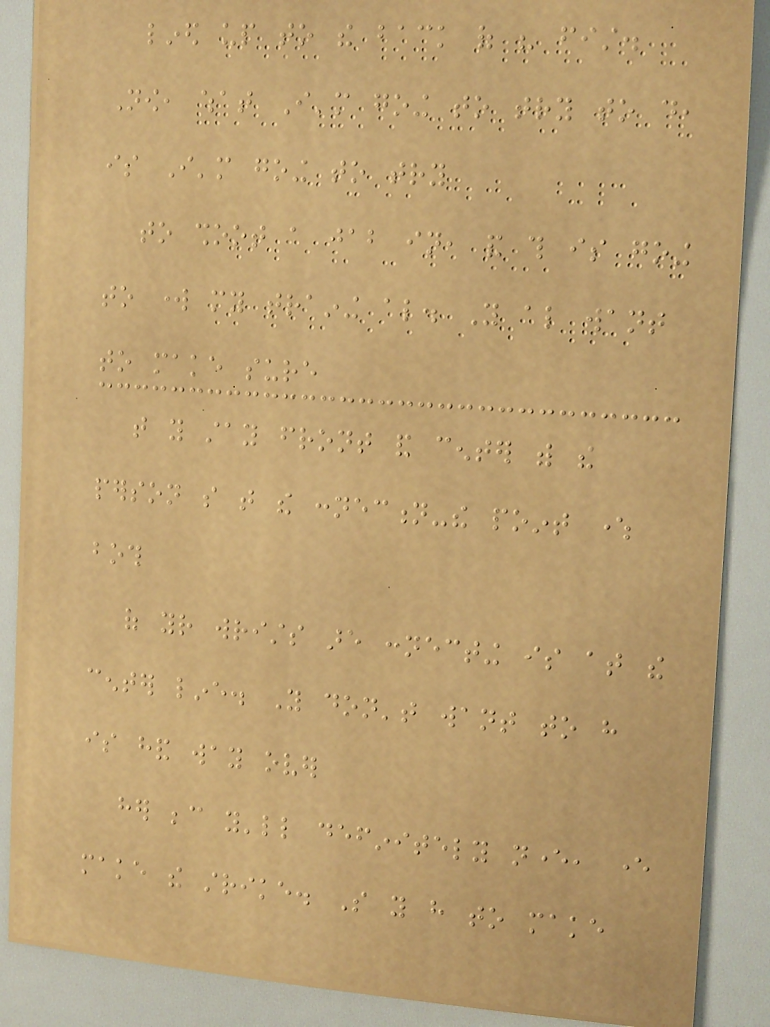lined up to the back of his fist.
Now, what I'm going to try to do,
is I'm going to try
to shoot a jab in, and this is going
to work my training also. You also want
to make sure
that you stay front and center with the
person so that the connection-the point where
both
of your wrists are connecting is at the
center line. You don't want to have
is hand way over
her because you'll definitely never, ever
make the strike. So you have to make
